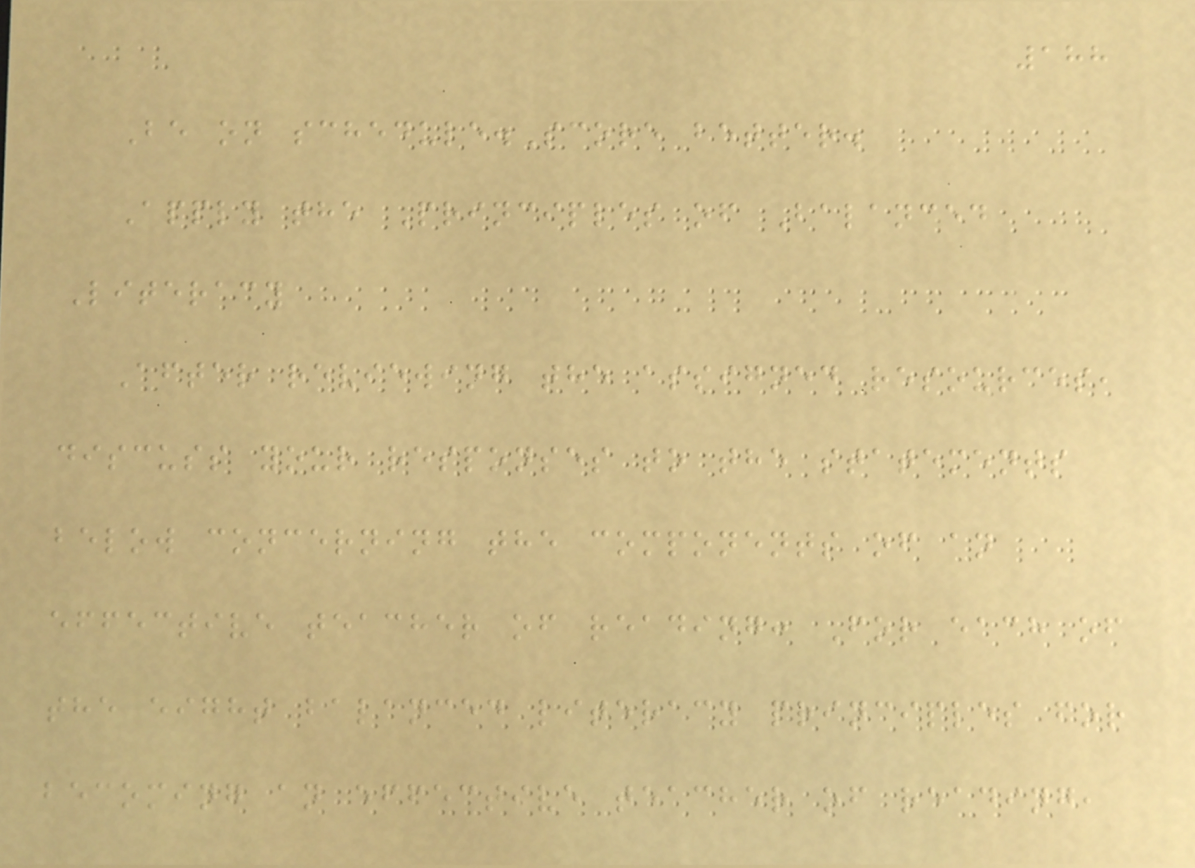188
Be on schedule.Score better.
Apply the Principles of Balanced
Literacy
After reviewing the assigned resources,
discuss your responses to the statements
below concerning the components of an
effective teacher of reading: For each of
the eight balanced literacy principles for
becoming an effective teacher of reading,
